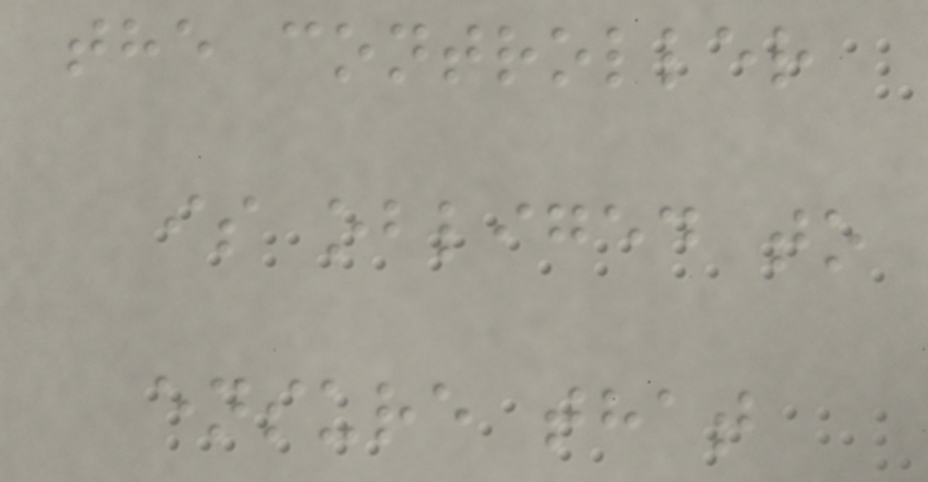the controller
is obliged to
ensure that
